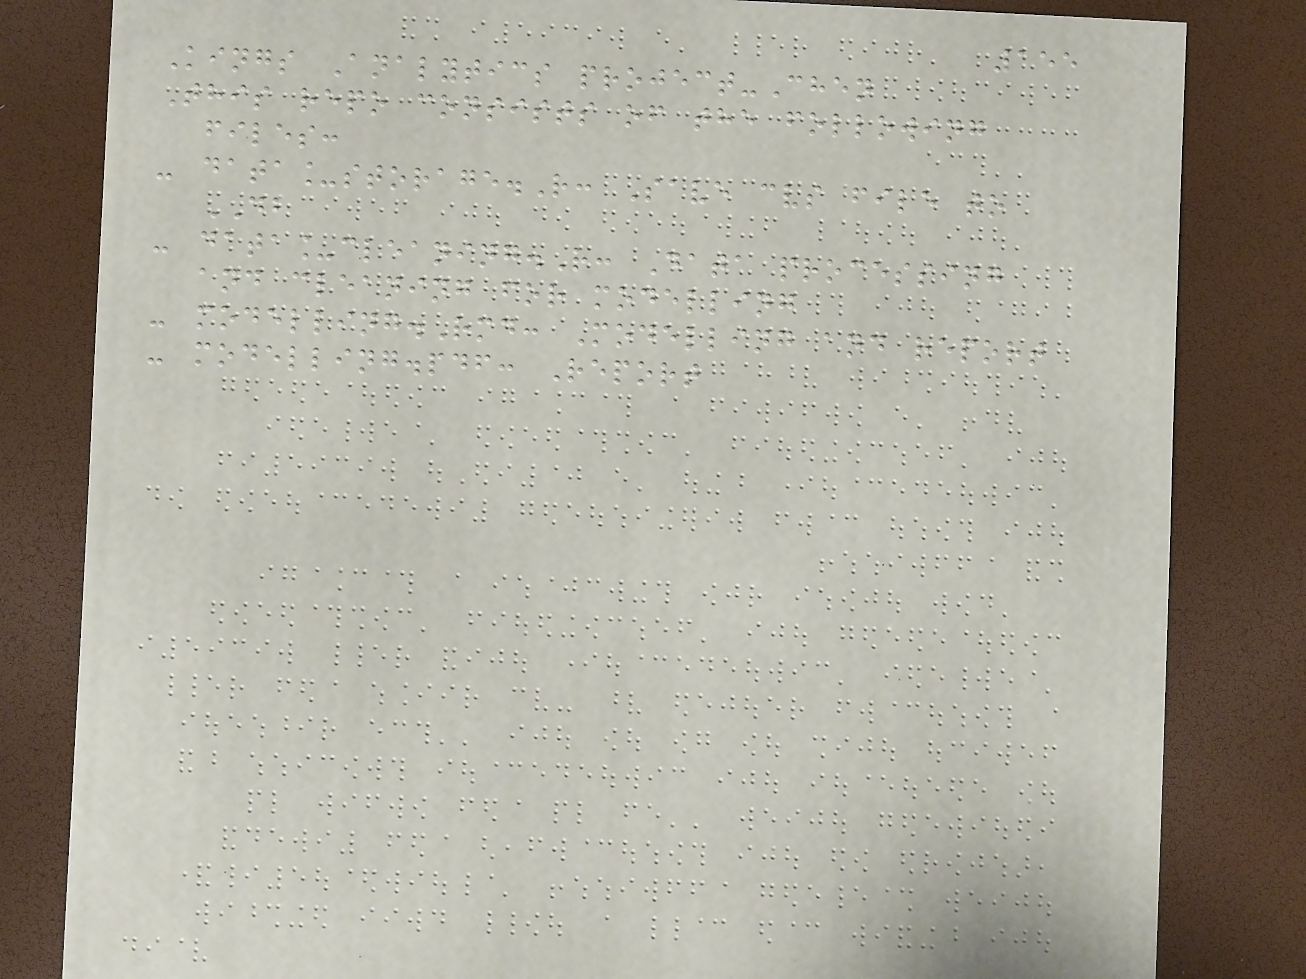155
Kings Analytics project-Chen
This repo consists of the following
files:
- data_storage.R: Save cvs file to
DB
- data_cleaning.R: Data processing
and cleaning for modelling
- modelling.Rmd: Modelling and report
- modelling.pdf: Report
